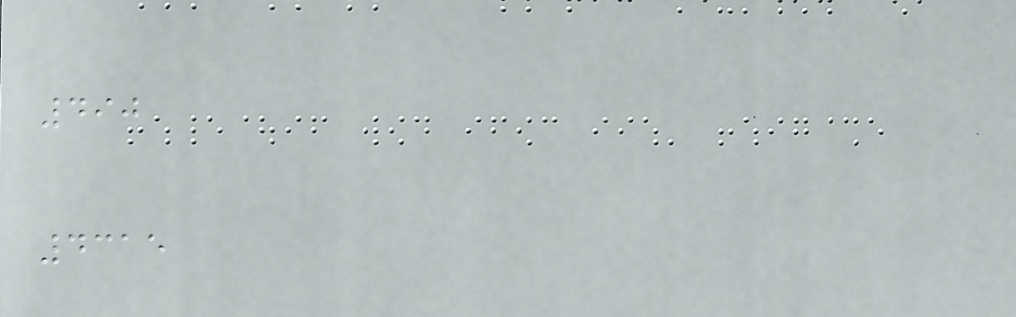490
4315
